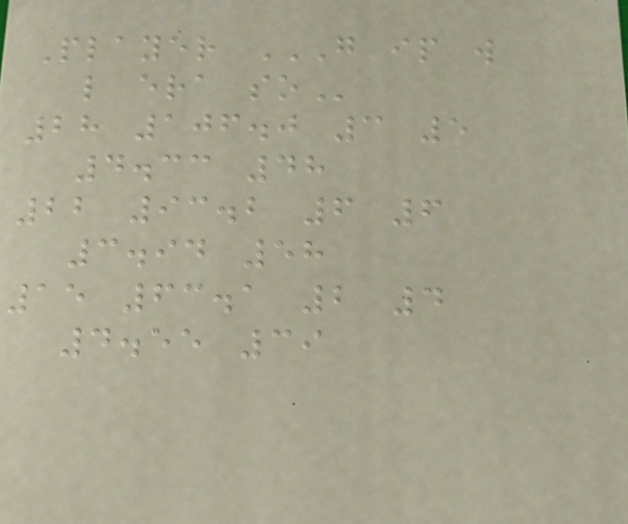Player G IP W
L ERA SO
28 106.0 3 5
4.33 48
22 93.2 6 6
3.94 58
15 63.1 2 4
4.55 39
